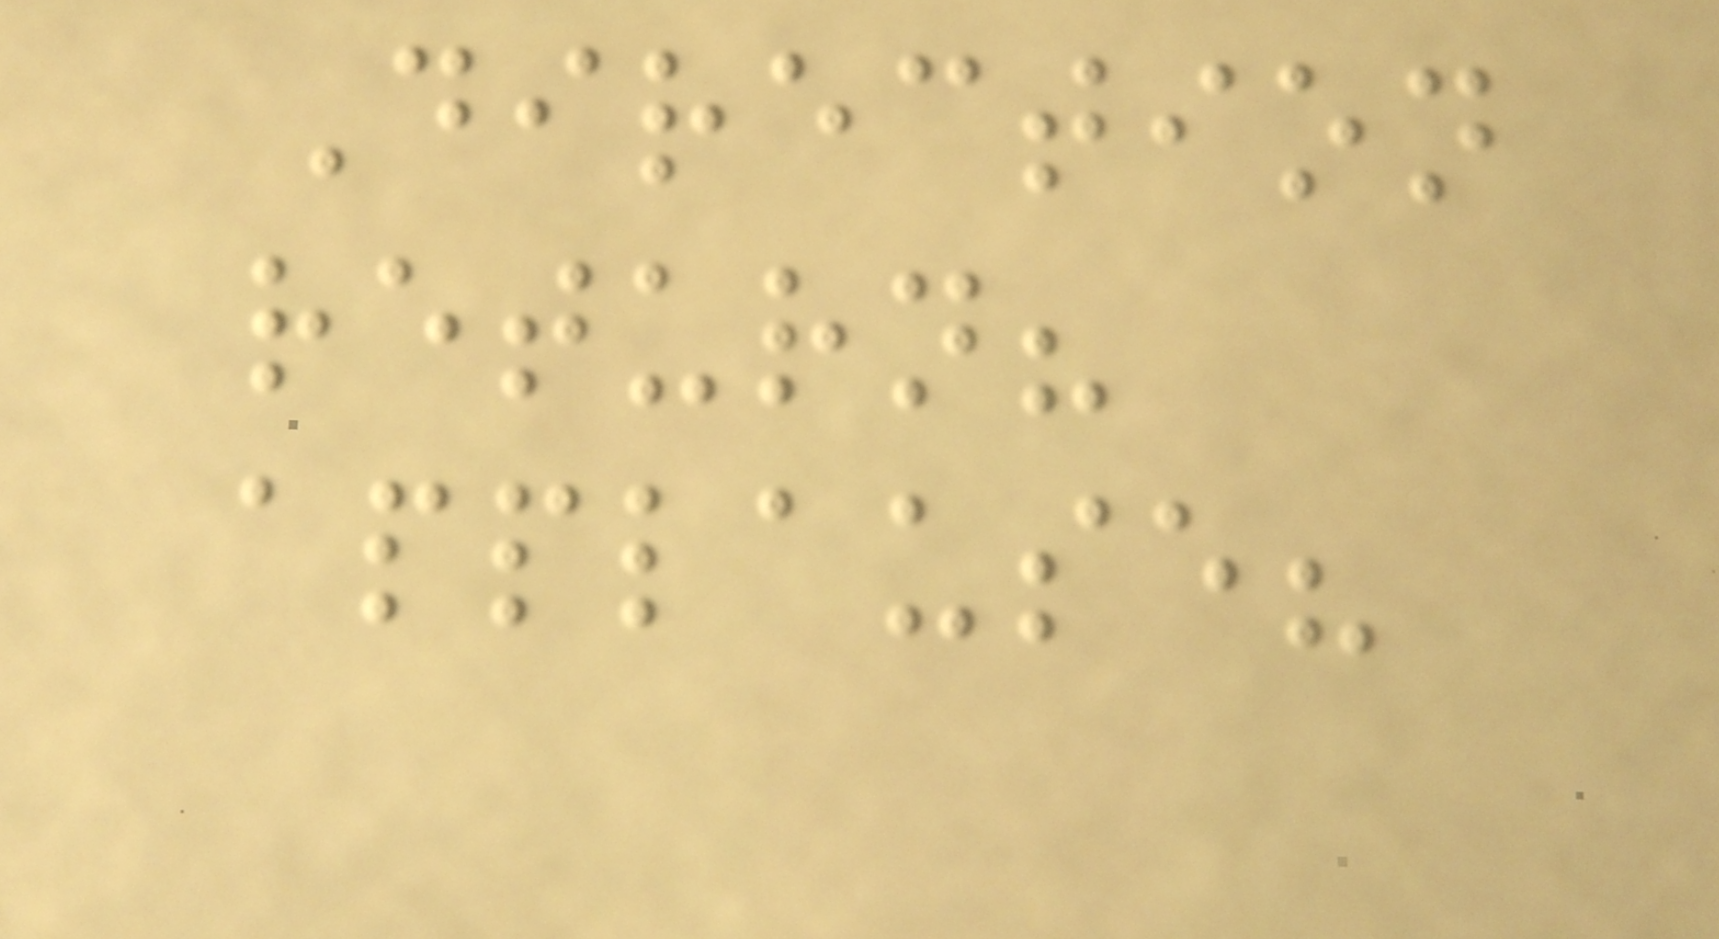Direction
return?
applause?
